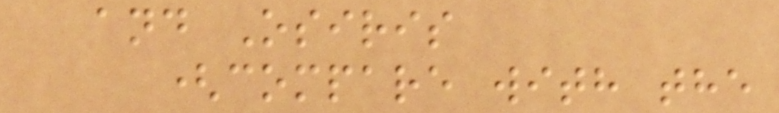and Osiris
(compare with the
